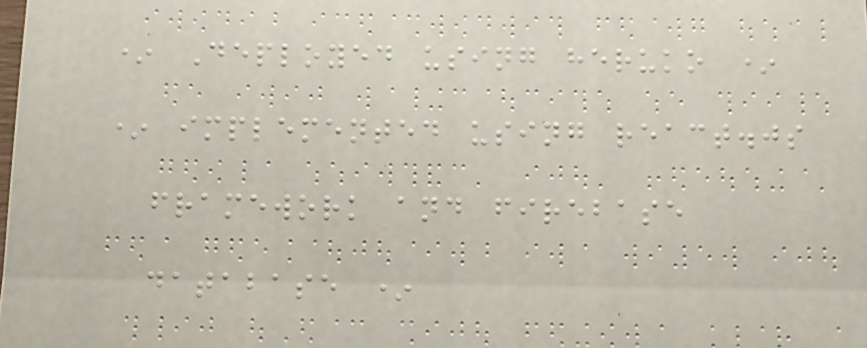* Deployed using heruko *
* implemented using react.js
framework and firebase
database *
